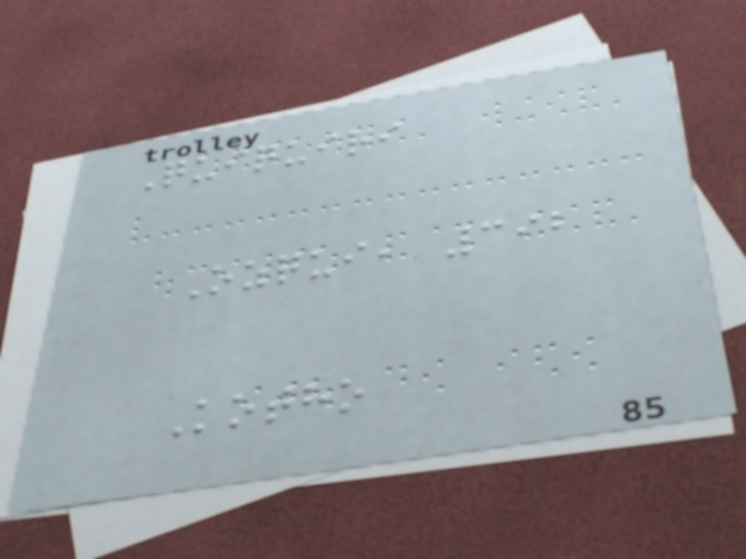Quiquiri
Ozqui, 392
Kotho
